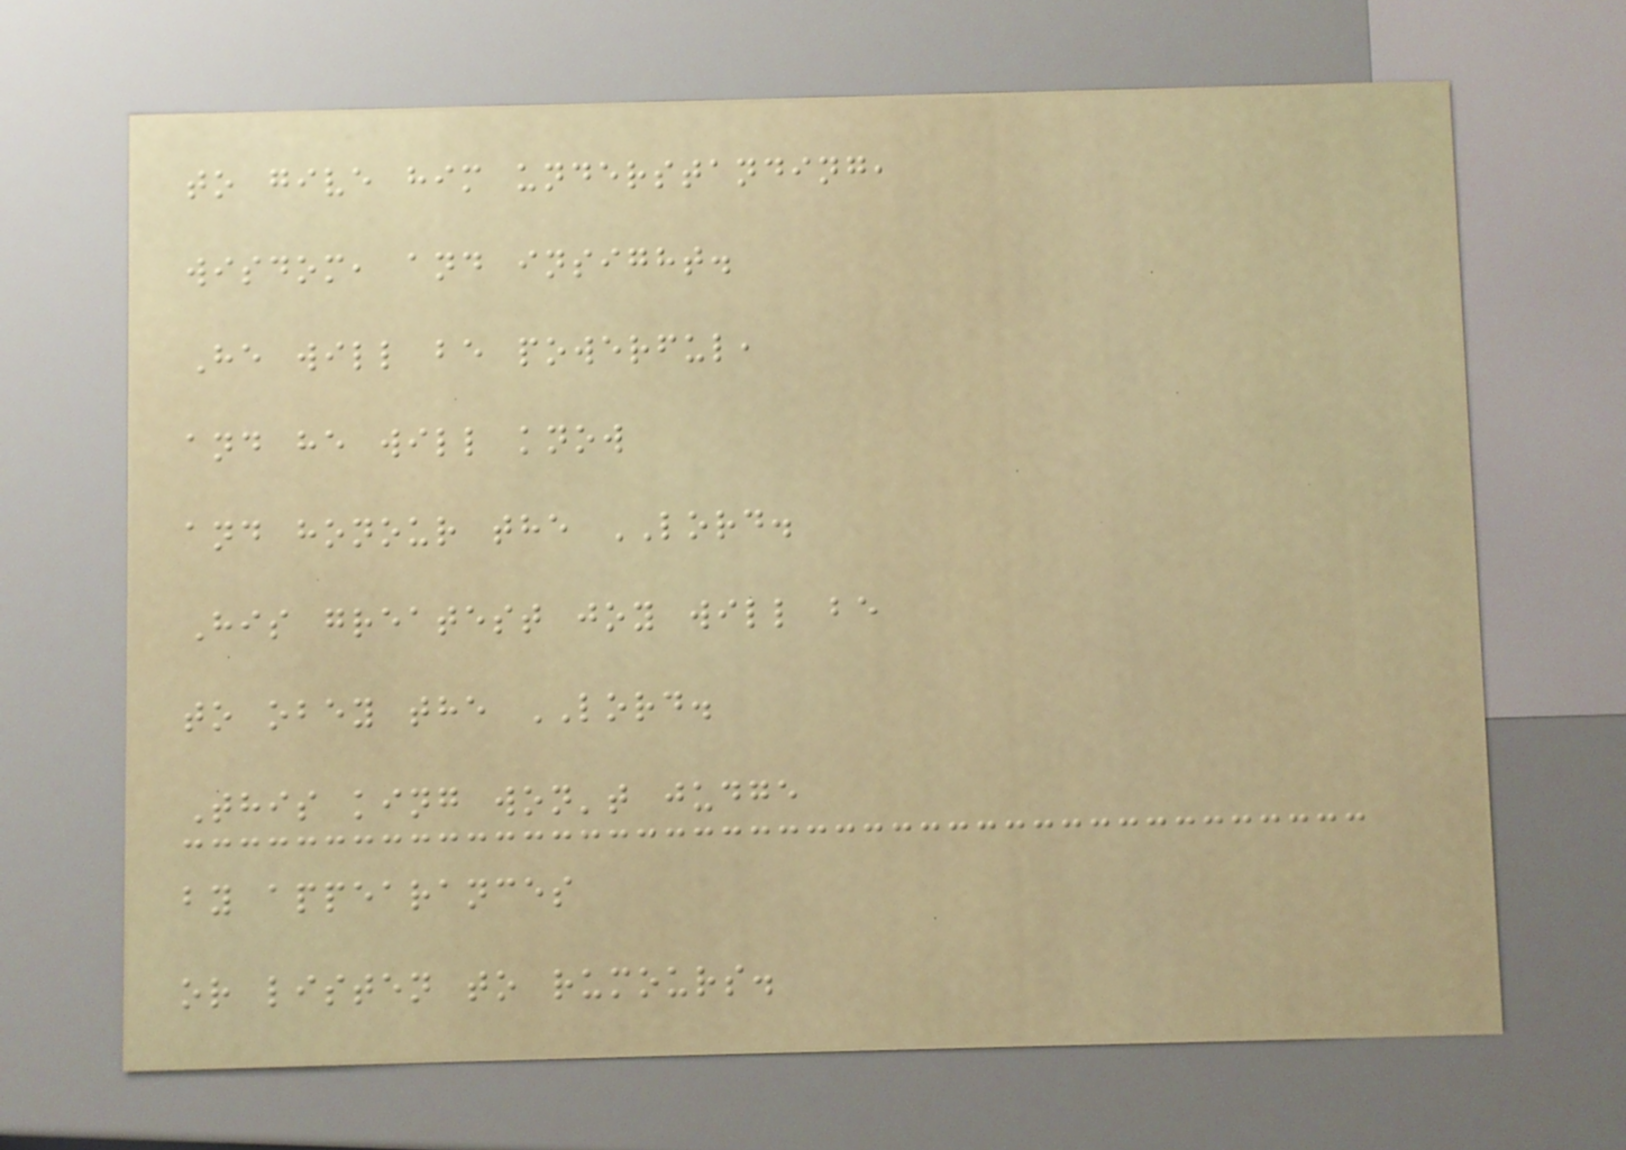to give him understanding,
wisdom, and insight.
He will be powerful,
and he will know
and honour the LORD.
His greatest joy will be
to obey the LORD.
This king won't judge
by appearances
or listen to rumours.
